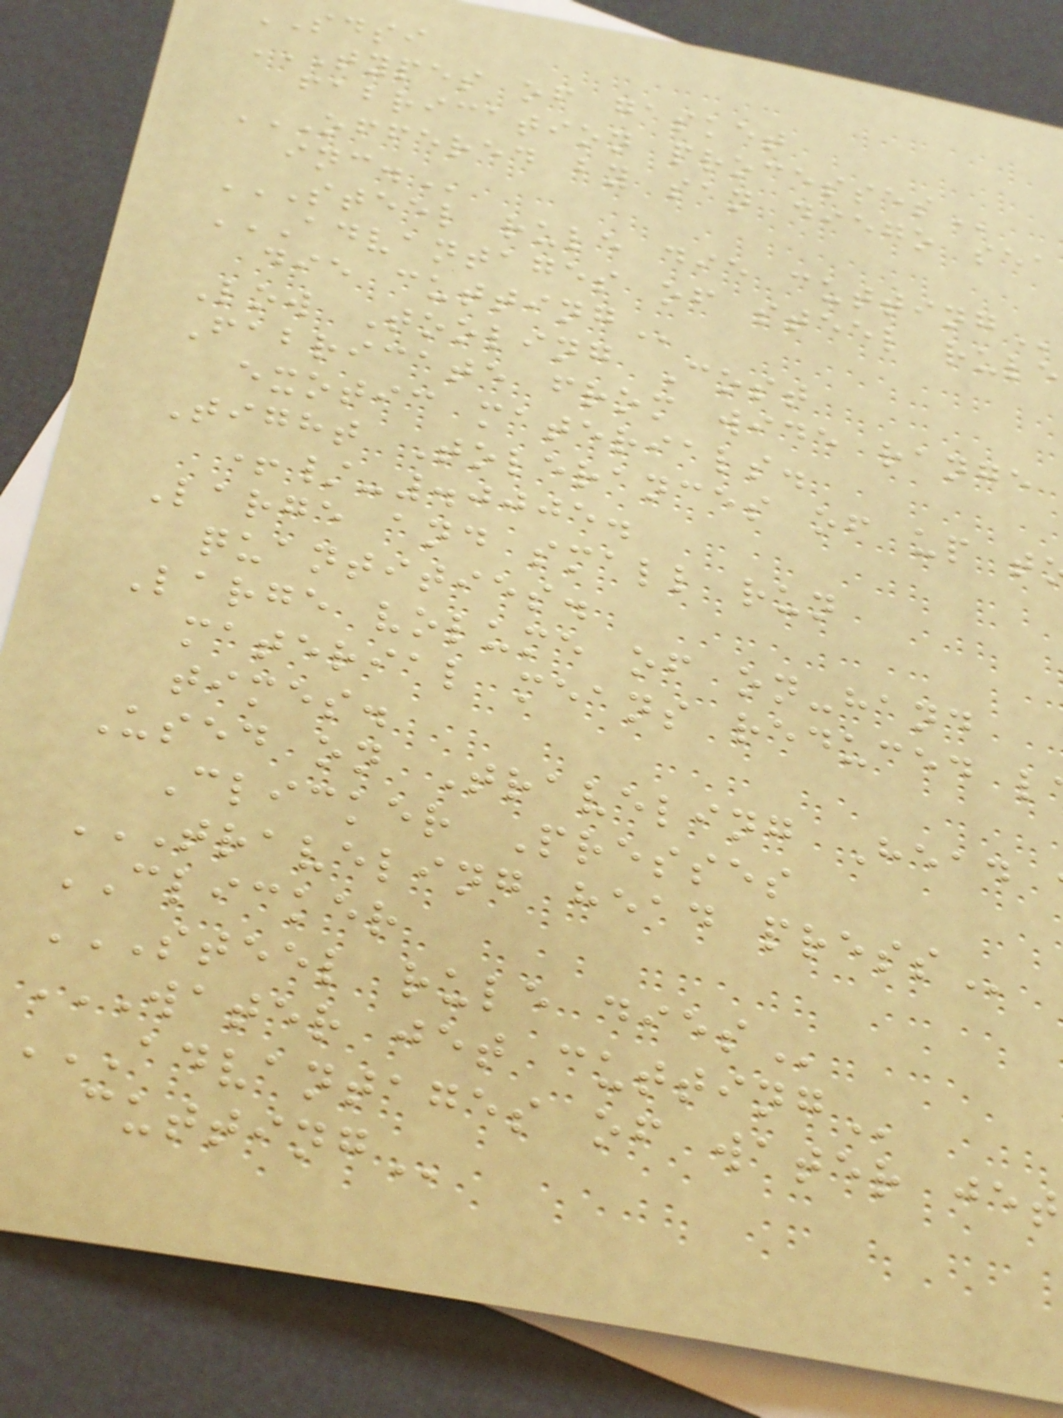sdsi
TYPES OF GASKET
fabrication
STEEL RULE DIE CUTTING
ADVANTAGES OF STEEL RULE
Low Tooling Cost
Fabricate from wide range
exotic materials.
Tight Tolerances of up t
+/-.0005.
Large and small run
quantities.
Large volume of on-hand
material means reduced l
times.
Used on Traveling Head
Clicker Presses
TRAVELING HEAD PRESS
CLICKER
STEEL RULE DIES
WATER JET CUTTING
ADVANTAGES OF WATER JET
